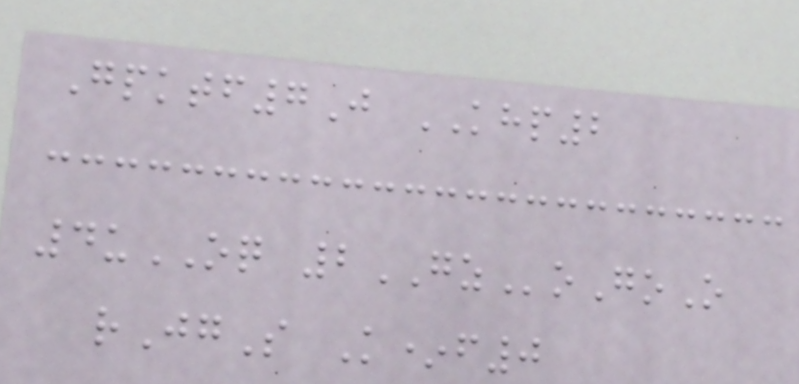Gpktf7J KHP2
4uOQ 2GZoGoO
rJgS K*f0
